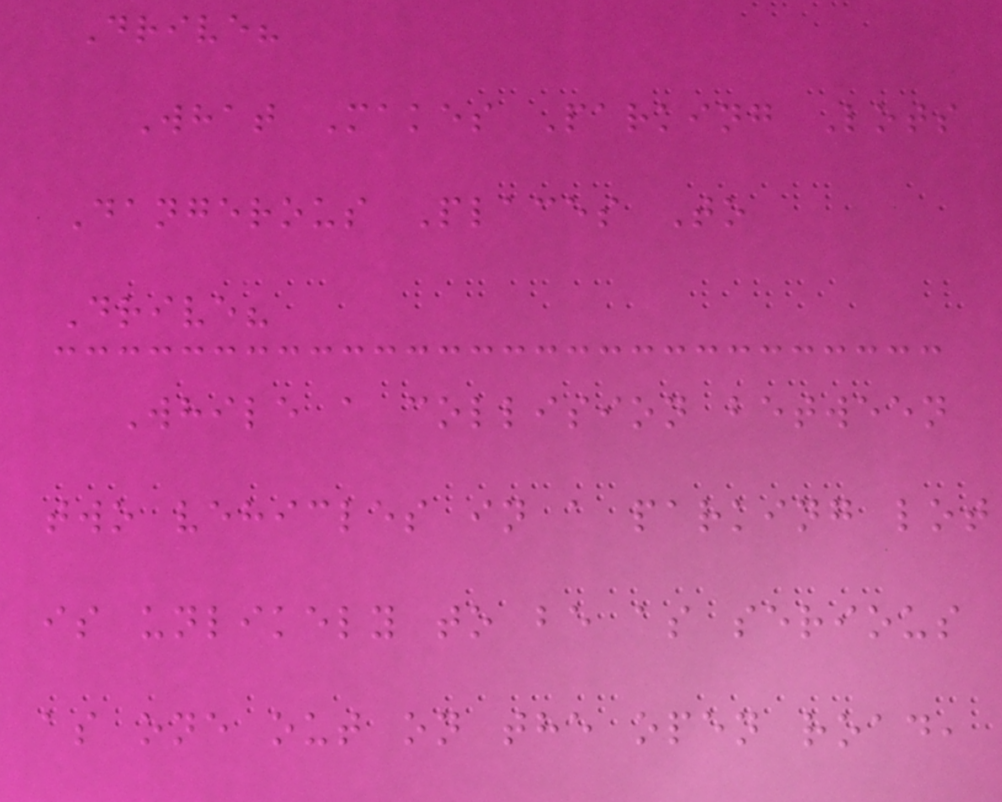Drive?
What Makes Parking Lots
Dangerous Places To
Drive?
While a collision between
two vehicles in a parking lot
is unlikely to be as serious
as one out on the open road,
